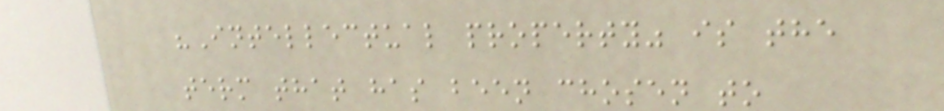"Intellectual property" is the
term that has been chosen to
